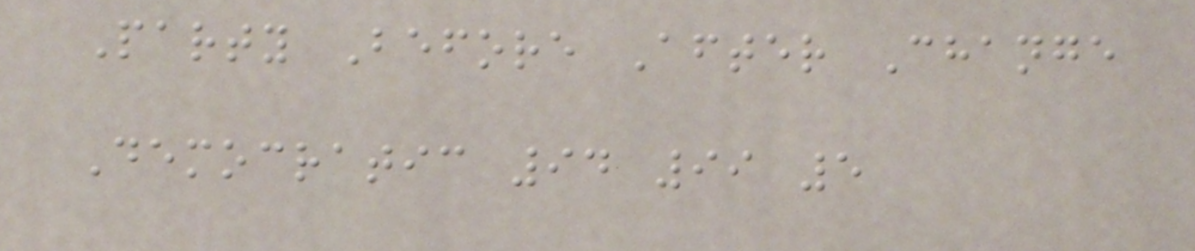Party Before After Change
Democratic 94 99 5
